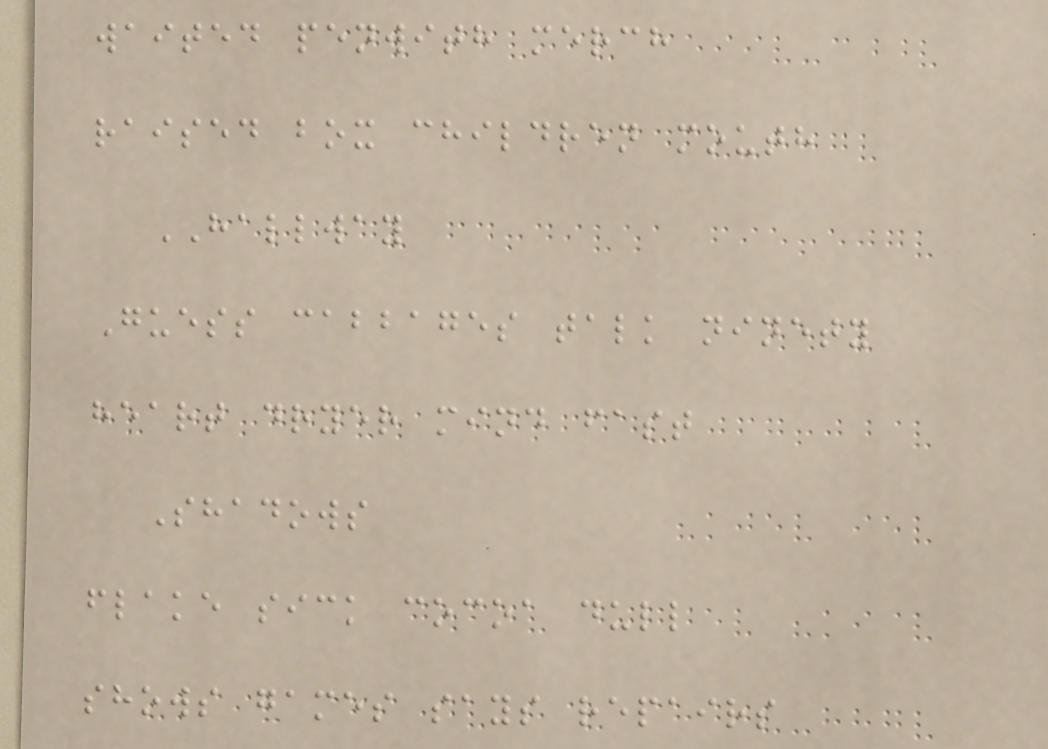waited penwith merch
raised box children mouth
HALLWAY
Guess cabbages talk ninety
heart dryer mind fast
Shadows
flake sick cocoa dull
shows games says repairs
